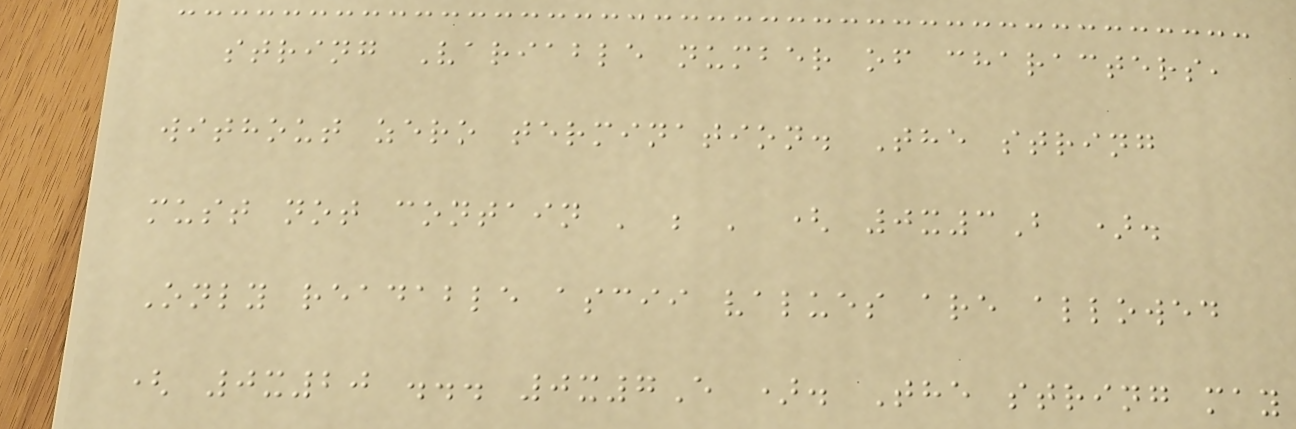string Variable number of characters,
without zero termination. The string
must not contain ' ; ' ( 0x3B ).
Only readable ascii values are allowed
( 0x20 ... 0x7E ). The string may
